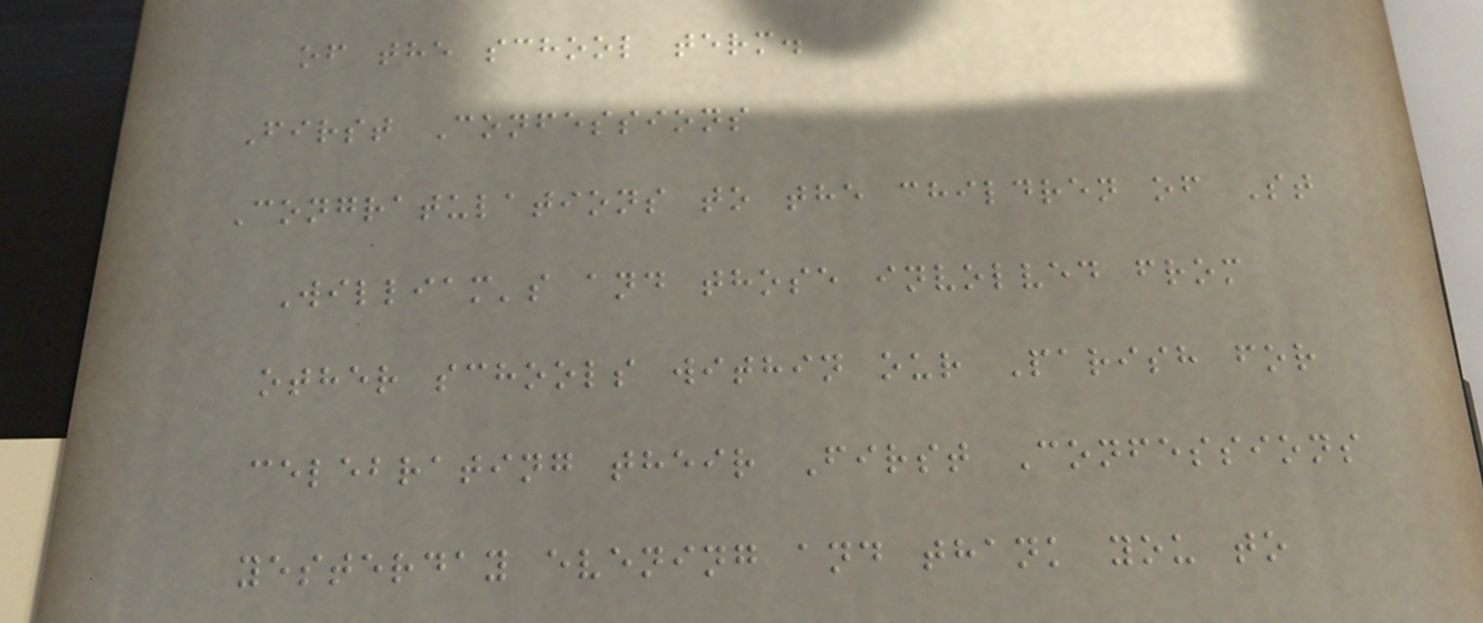of the school term.
First Confessions
Congratulations to the children of St
William's and those involved from
other schools within our Parish for
celebrating their First Confessions
yesterday evening and thank you to
